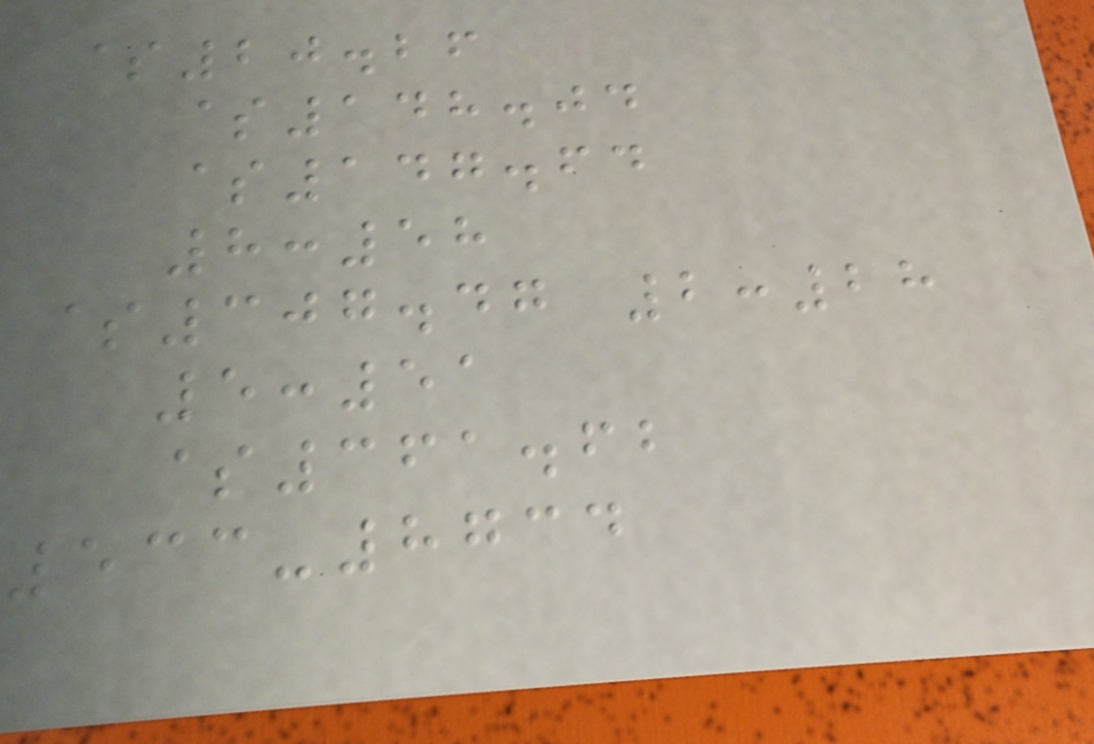$20.26
$148.04
$147.64
8:58
$307.47 2:28
5:51
$361.62
533-8734
